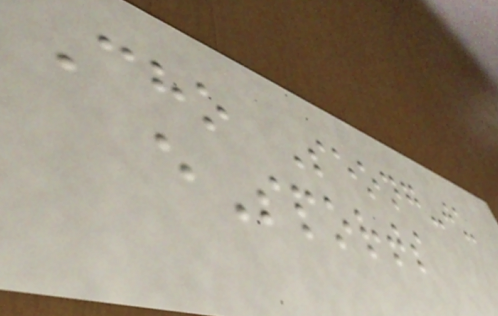Cho Seong-ju
eSports
